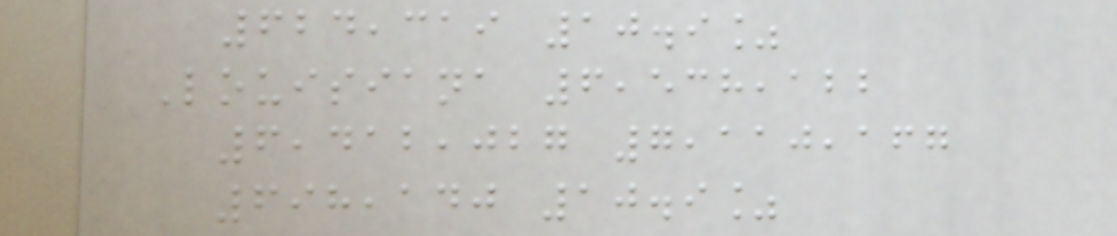624,319 10.9%
Louisiana 6,538,122
6,412,027 7,110,167
698,140 10.9%
